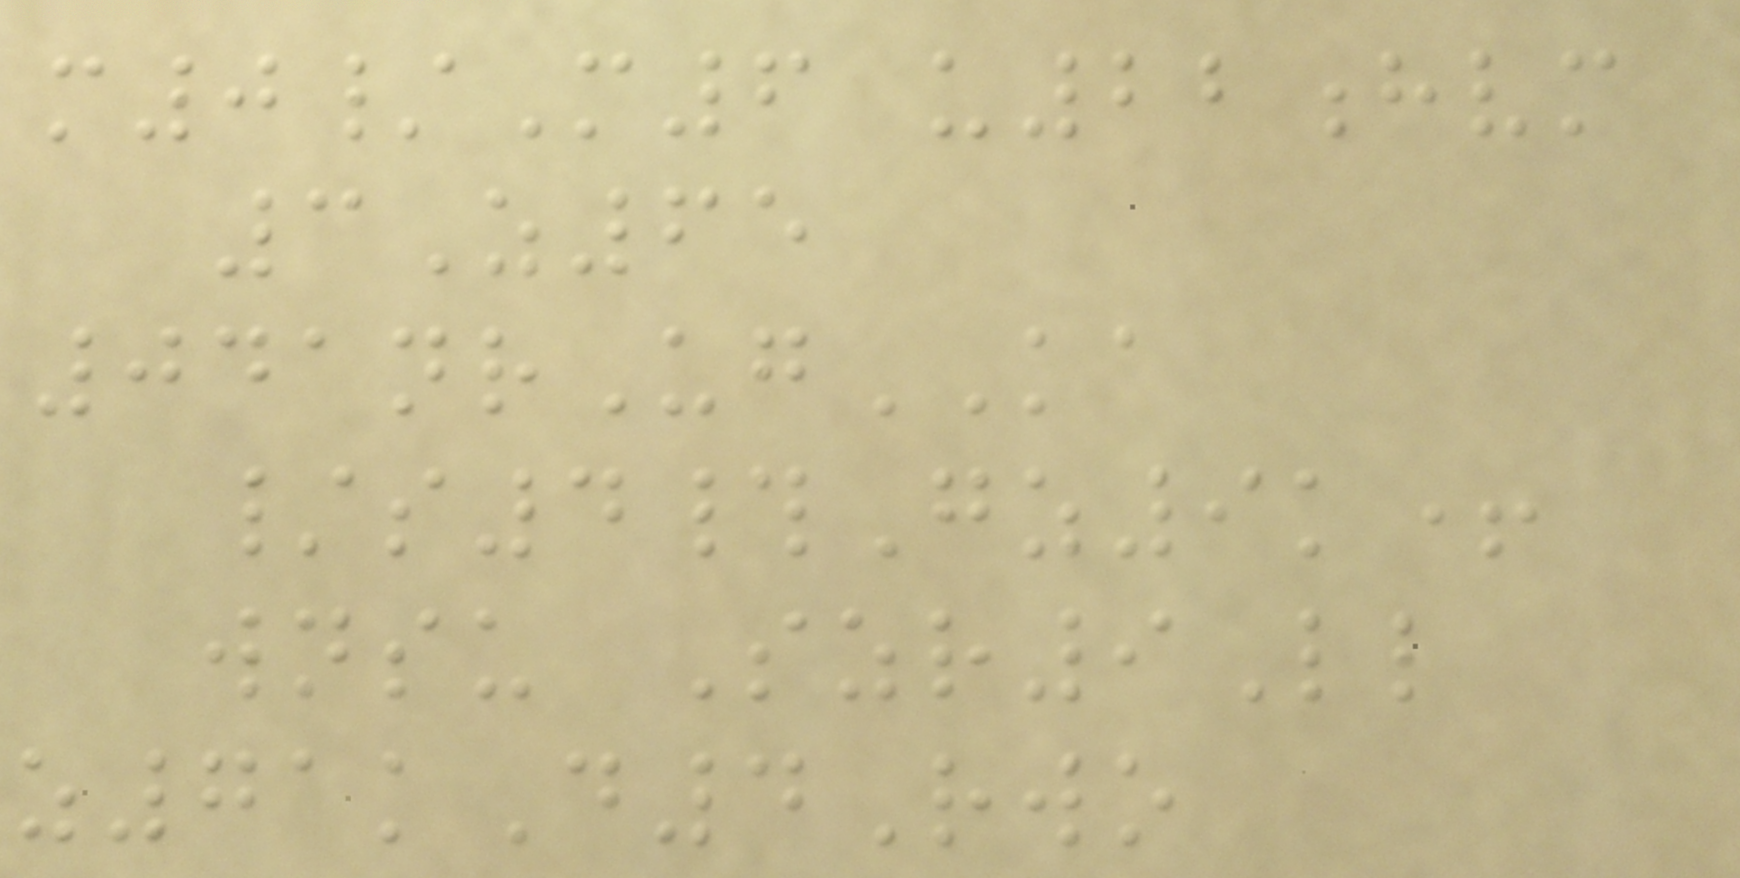m0/M6 u22hvm
3Z65
041nrUgKA
/s4#Gz9k+
wnsu Szr9Ll
z71kD4Rwo
